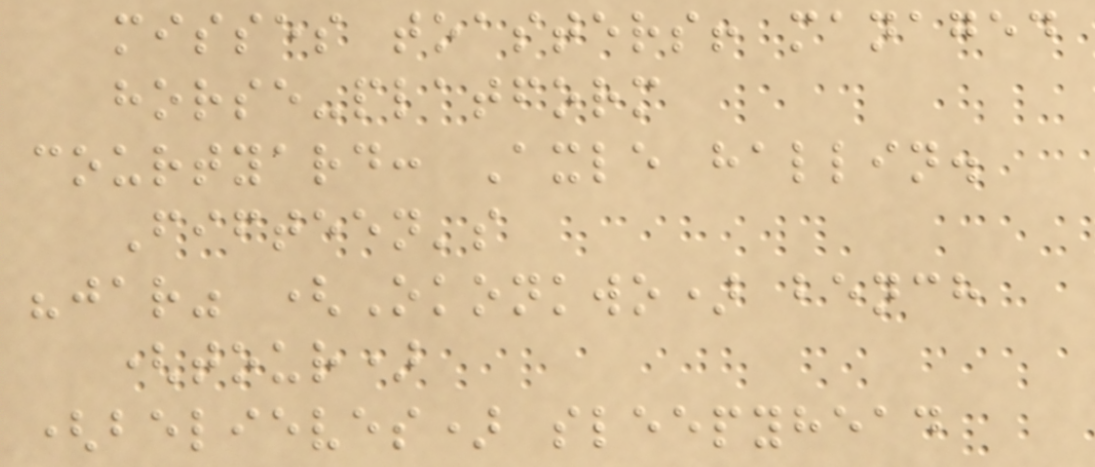misses toasters! managed
horse-platform
courtyard: Axle hallin.
Fifteen's
"jar" (Okonkwo) bench
(tour)
(believes) sleepyhead
